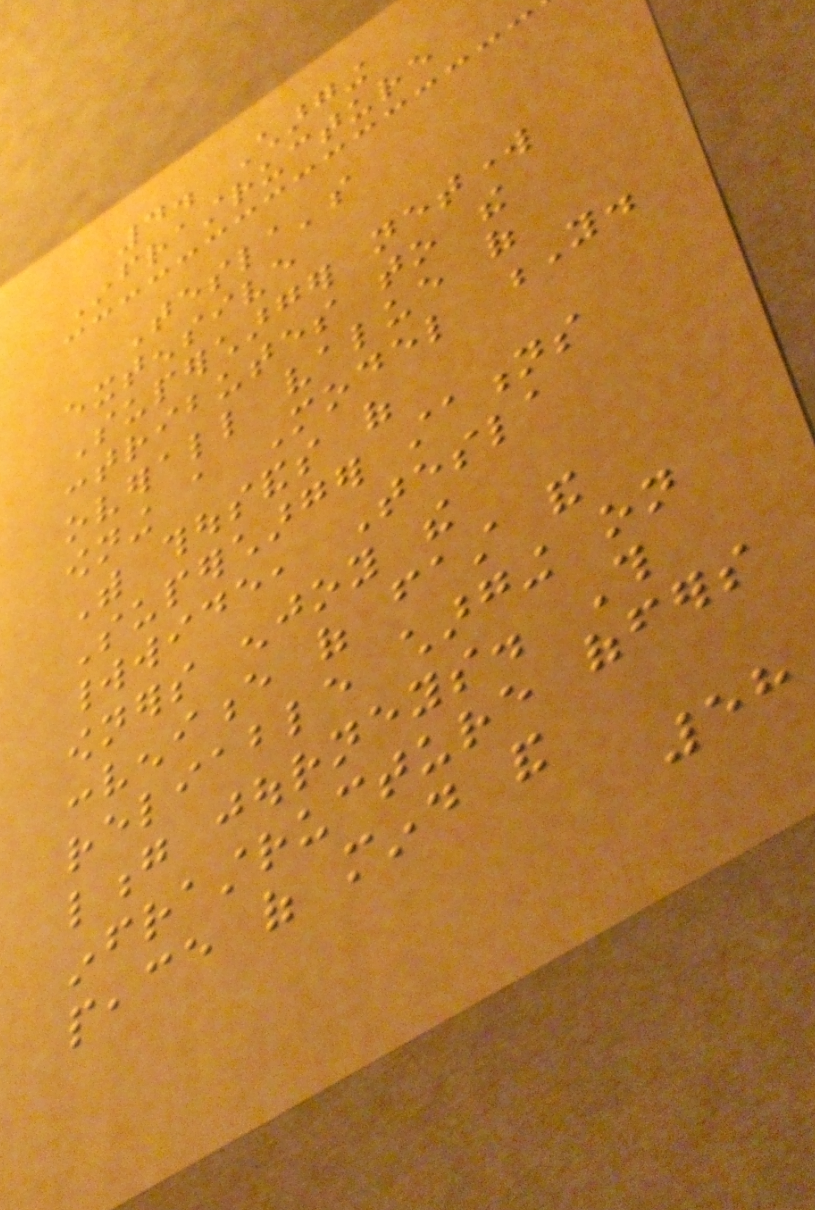4. Charging
Infrastructure
Tesla's
extensive
Supercharger network
contributes to the
overall value of
owning a Model Y.
With thousands of
Supercharger stations
worldwide, Tesla
owners enjoy the
convenience of fast and
reliable charging on
long journeys. This
infrastructure offers
peace of mind and
58
